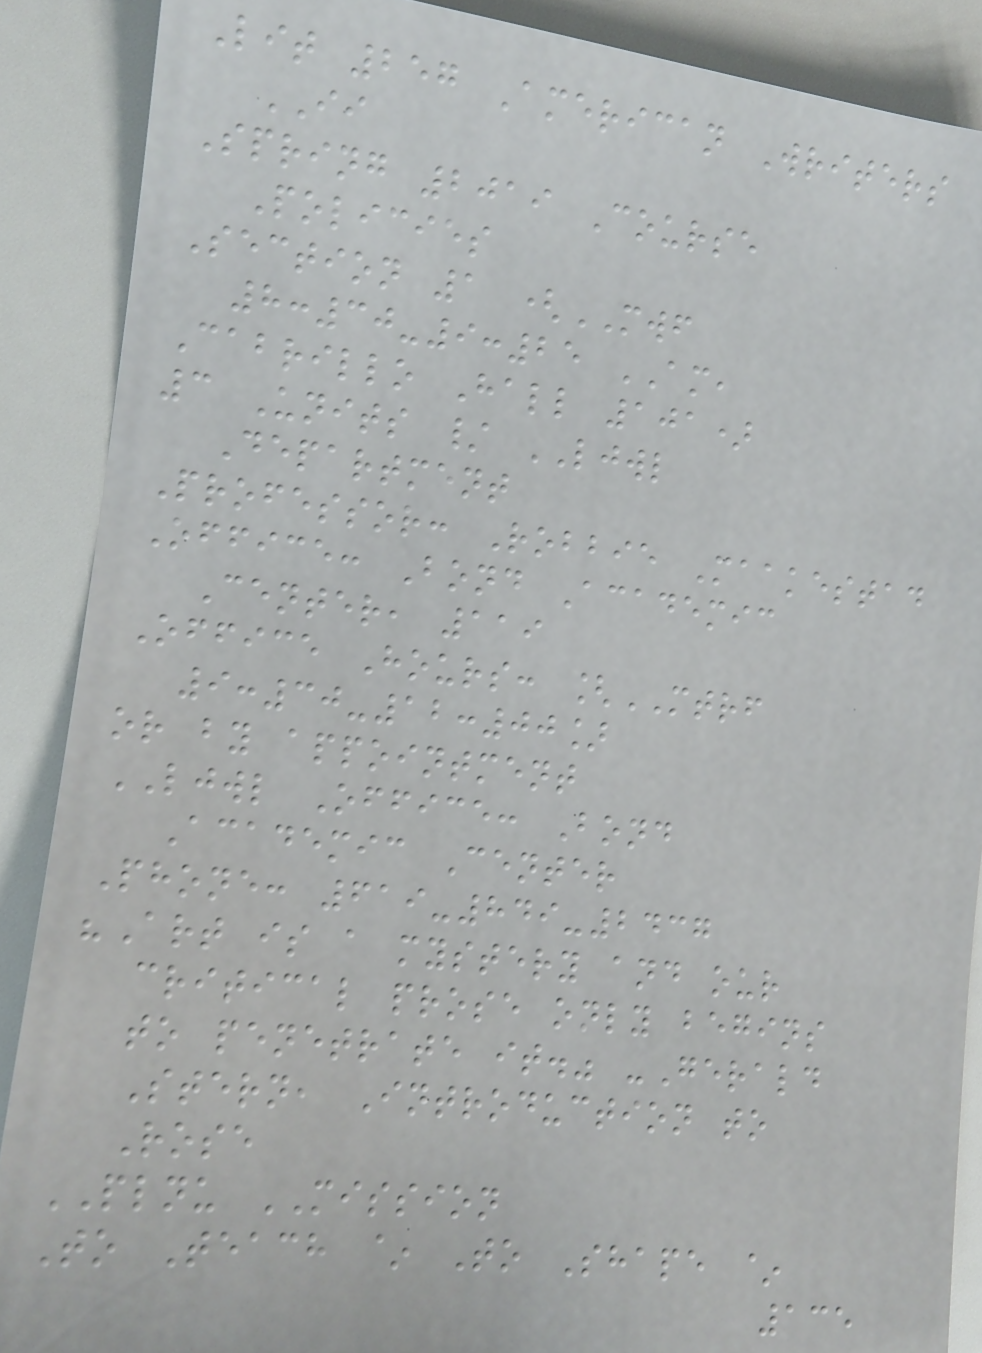Lit 257 American Writers
II
Spring 2019 Course
Policies
Section 1 (MWF
8:30-9:25 AM,
Cabrillo Hall 101)
3 Units / LJWL
Department
Professor: Robbie Maakestad
Office: Bond Academic
Center, 119
Office Hours: [MTRF
9:30-12:00]
or by appointment
LJWL Office: Bond
Academic Center
Phone: 619-849-2437
"Art is a mystery and our
critical prose only begins
to penetrate it." -Gerald
Stern, Introduction to
Rose
PLNU MISSION
To Teach ~ To Shape ~
135
